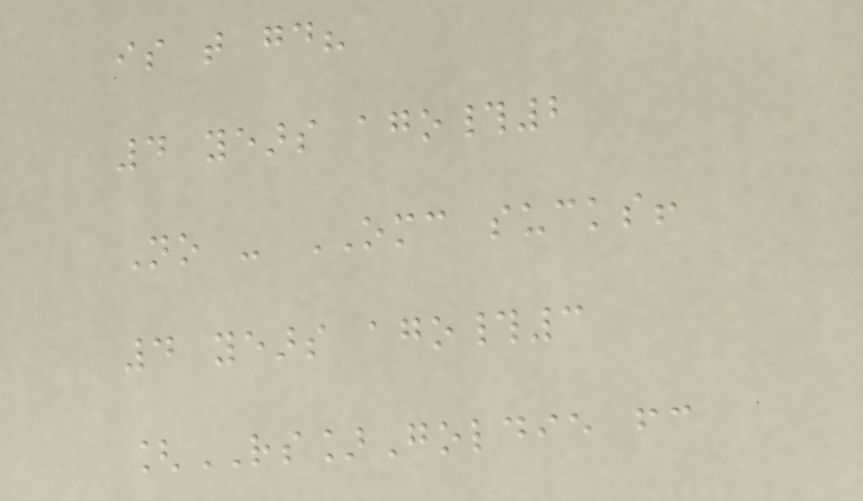is that good?
4 years ago#2
No - OMC sucks!
4 years ago#3
[RS]Goldie fc
